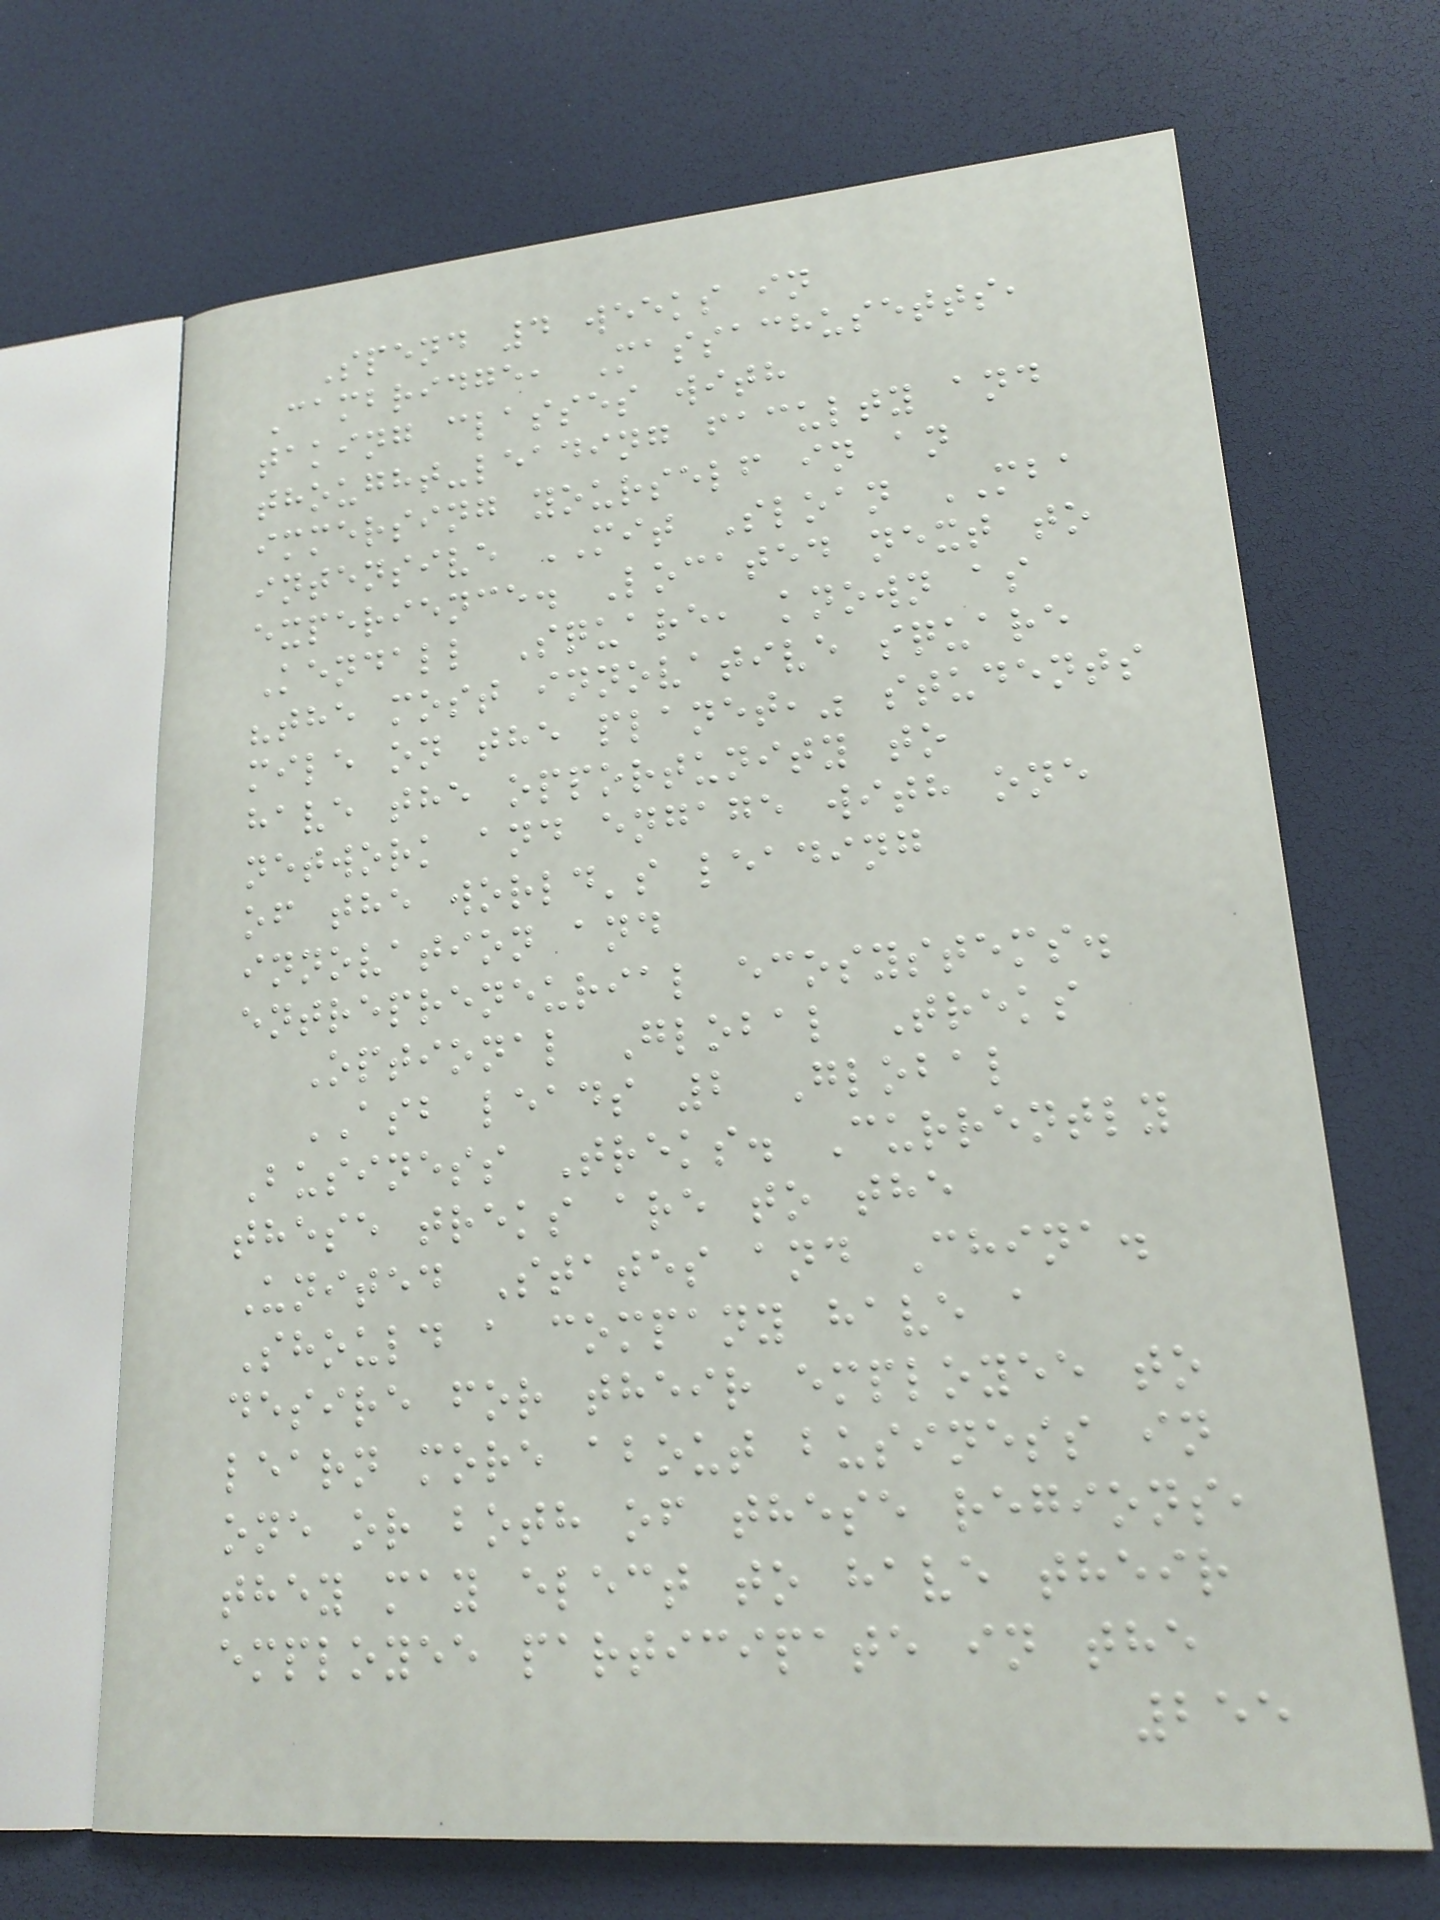Spend 4 weeks in
Cambridge, Massachusetts,
taking classes with
thought-leading faculty and
immersing yourself in an
intensive MIT Sloan MBA
experience. Located next to
Kendall Square, known as
"the most innovative square
mile on the planet," students
have the opportunity to
network and engage with one
of the world's leading
innovation and
entrepreneurial ecosystems.
Optional Global Treks
ASB leads 2 Global
Business Treks. Currently
these treks are to the
United States and China.
Should a company have a
desire for their employee to
learn more about business in
one or both of these regions,
they may elect to have their
employee participate in the
255
